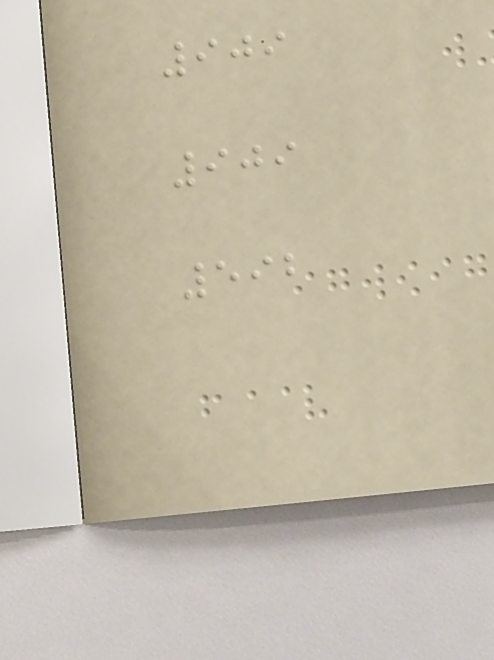909
909
592
